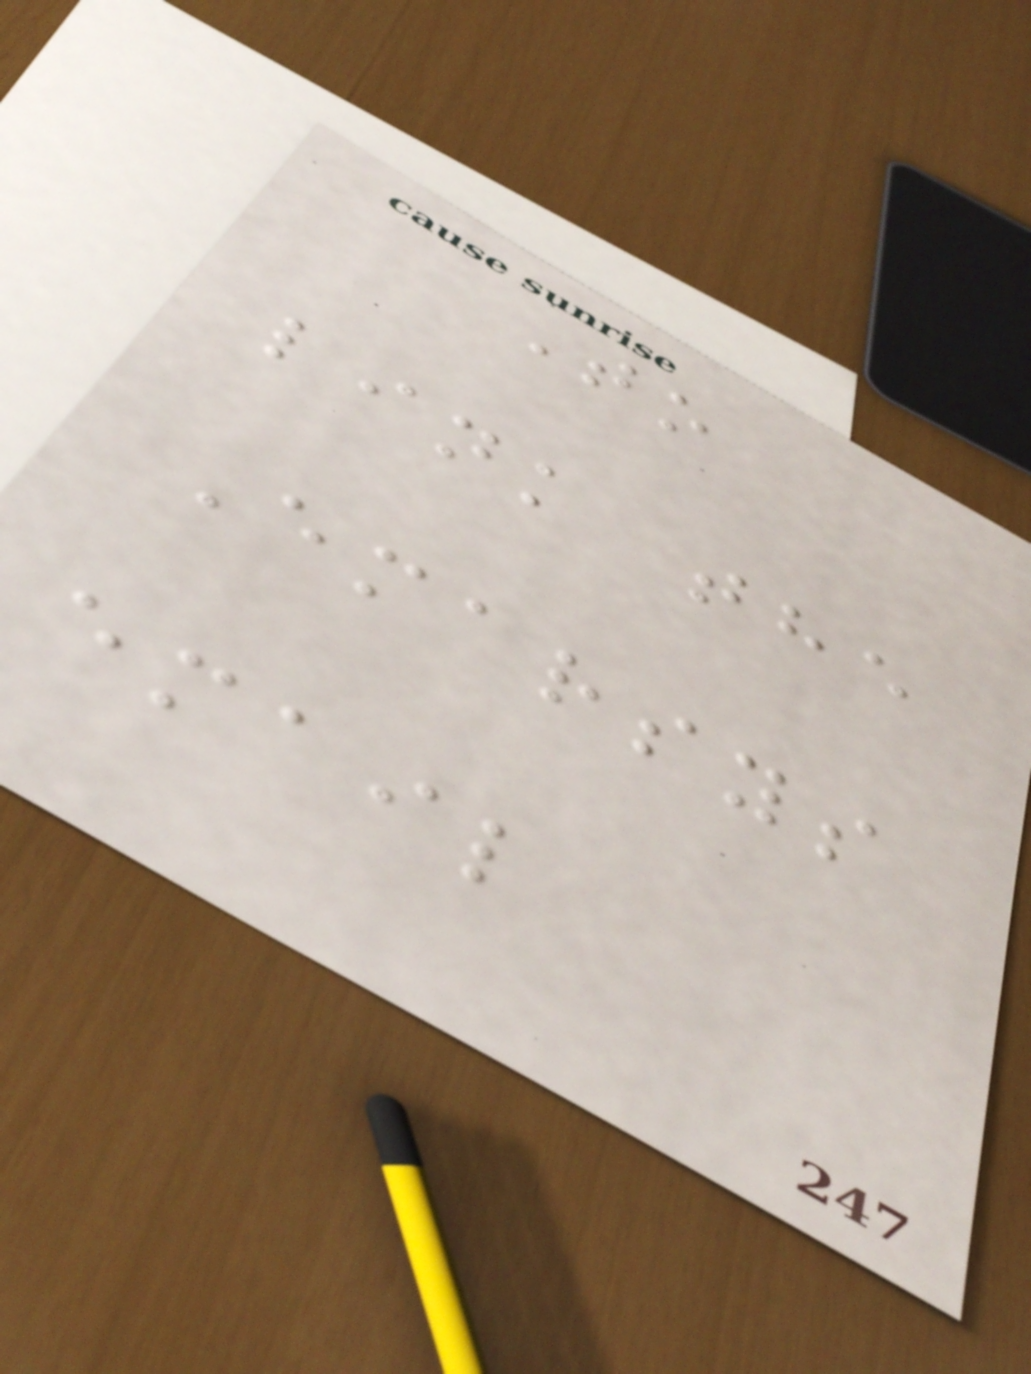To
link the
Emarsys
email
